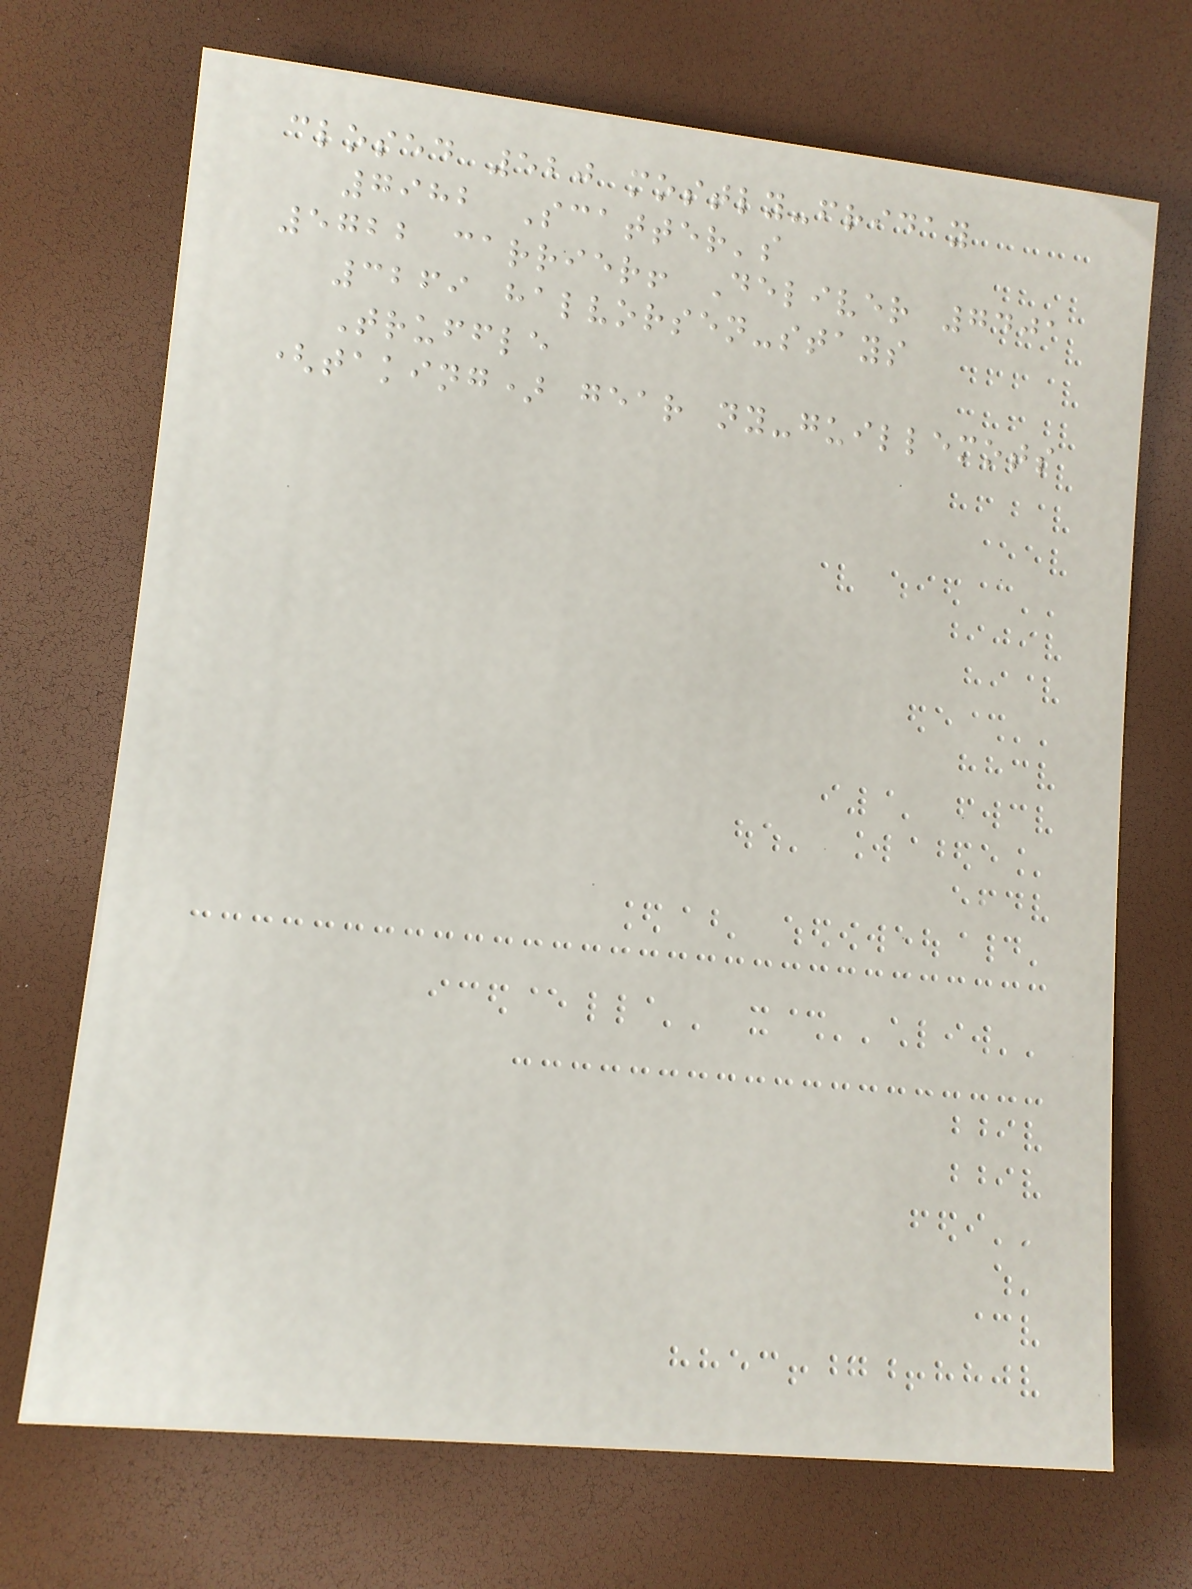closed 520 mostly-friday
7982 Scatter's
5722 carrier! Deliver 7401
3269 halvorsen-stays
Truffle
(taking) gear ny-guillemots
